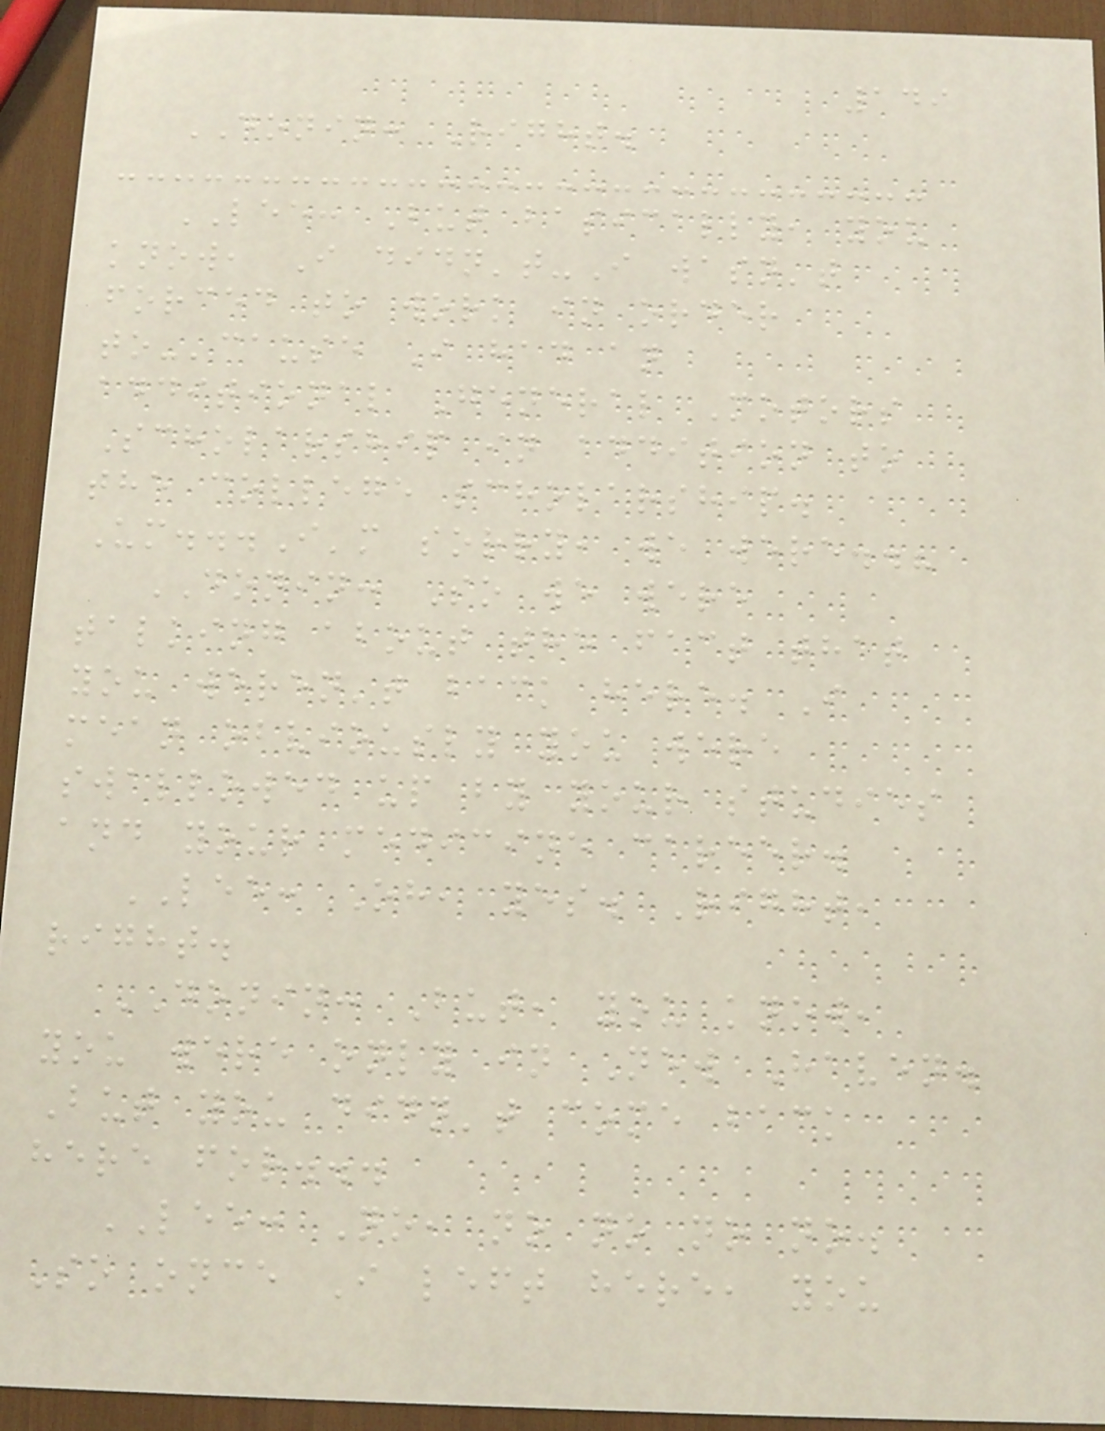149
DONIN: Right.
LEE: But basically, you
know, I didn't-I wasn't
forced to work in order
to-'cause I had an
additional General Motors
Scholarship in addition to
the college scholarship.
Um...I'm sorry, we were..?
DONIN: So we were
talking about the fact that
you weren't back here. I
mean obviously you were
swallowed up by your studies
and your medicine career.
LEE: Oh, yes. Right,
right.
DONIN: But, you know,
you were only in New Haven.
But you didn't come back
here for...
LEE: No, no no no no.
So once I left here, you
